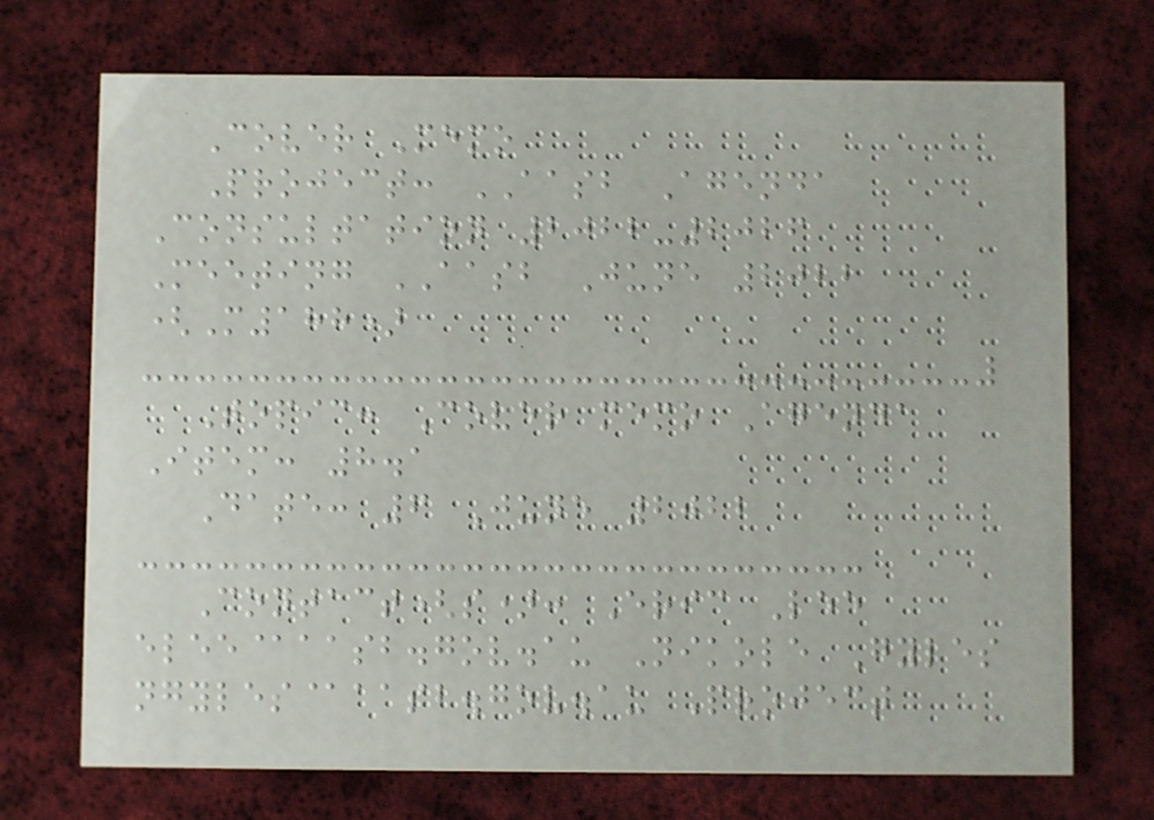Cover Memo
Project: AASB Agenda
Consultation 2022-2026
Meeting AASB June 2022
(M188)
Topic: Cover memo Agenda
Item: 8.1
Date: 6 June 2022
Contact(s): Eric Lee
elee@aasb.gov.au Nikole Gyles
ngyles@aasb.gov.au Project
